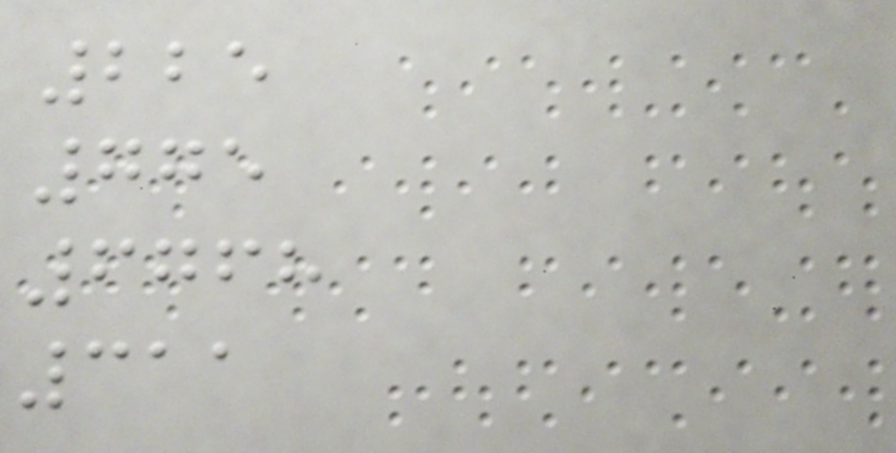225
775
6768
311
